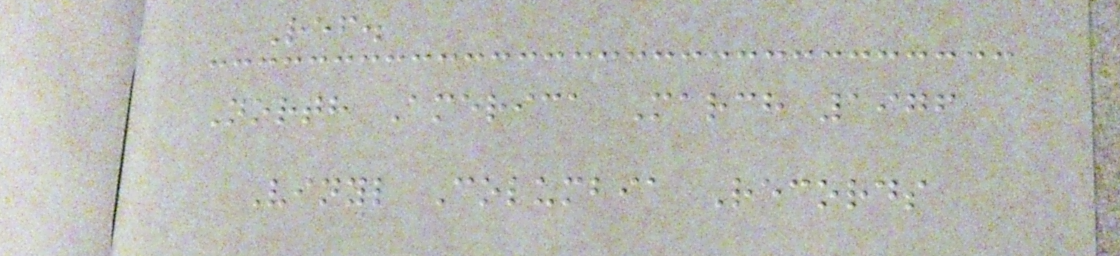Ref.
North America March 1976
Vinyl Columbia Records
